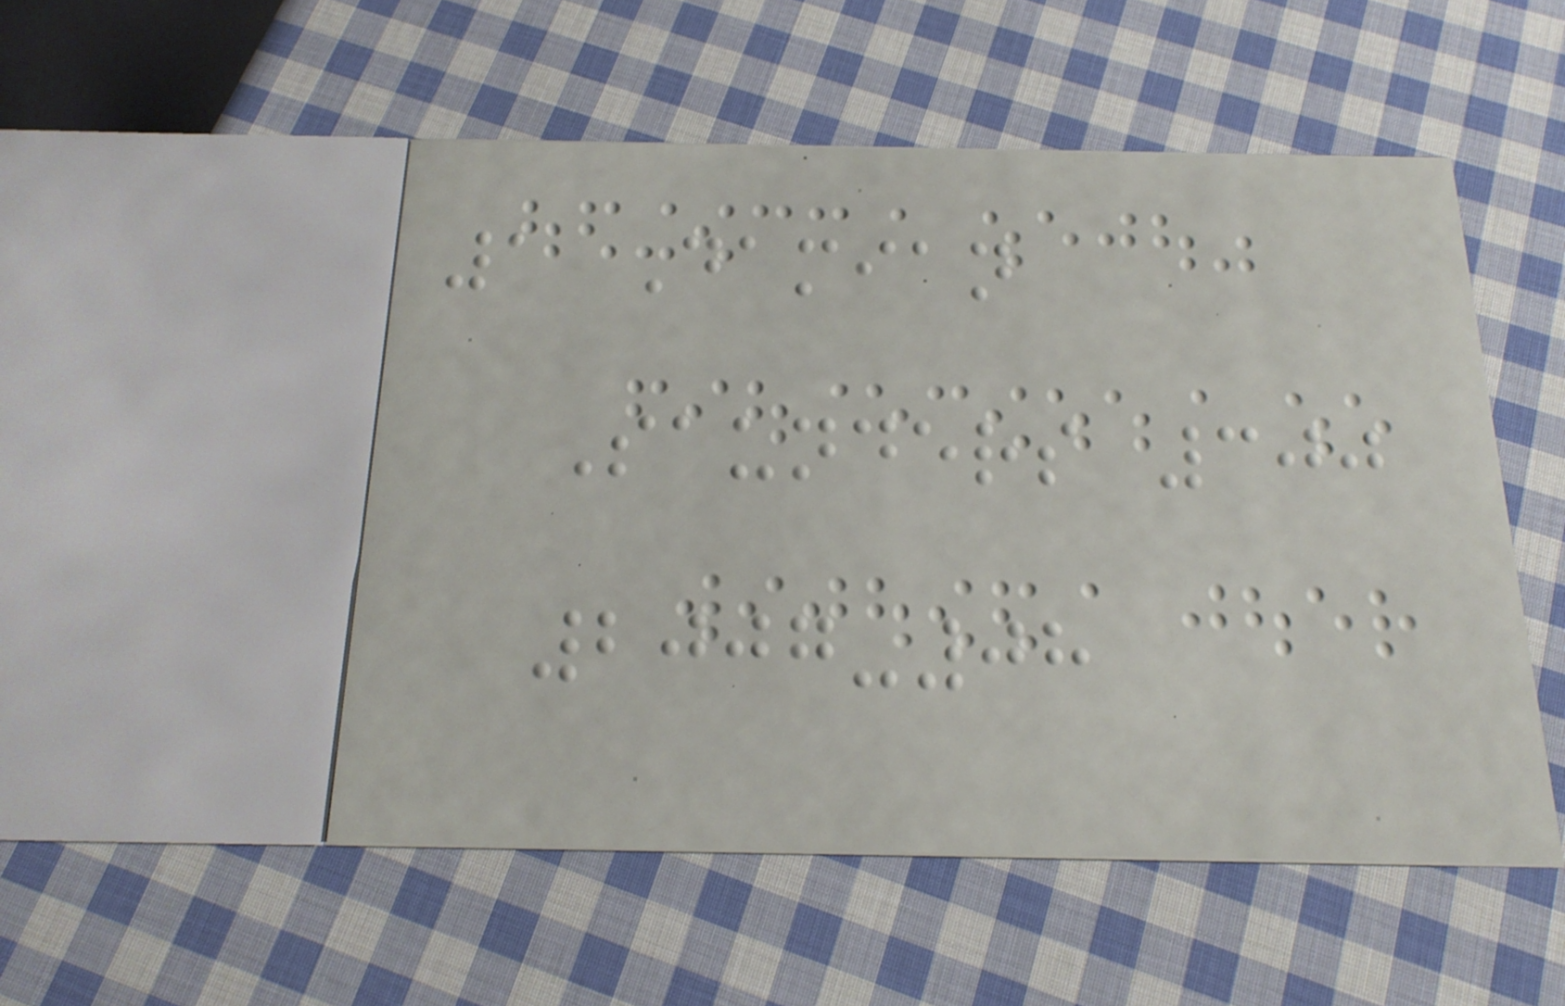1 Damian
Saunders 300
2007-08
